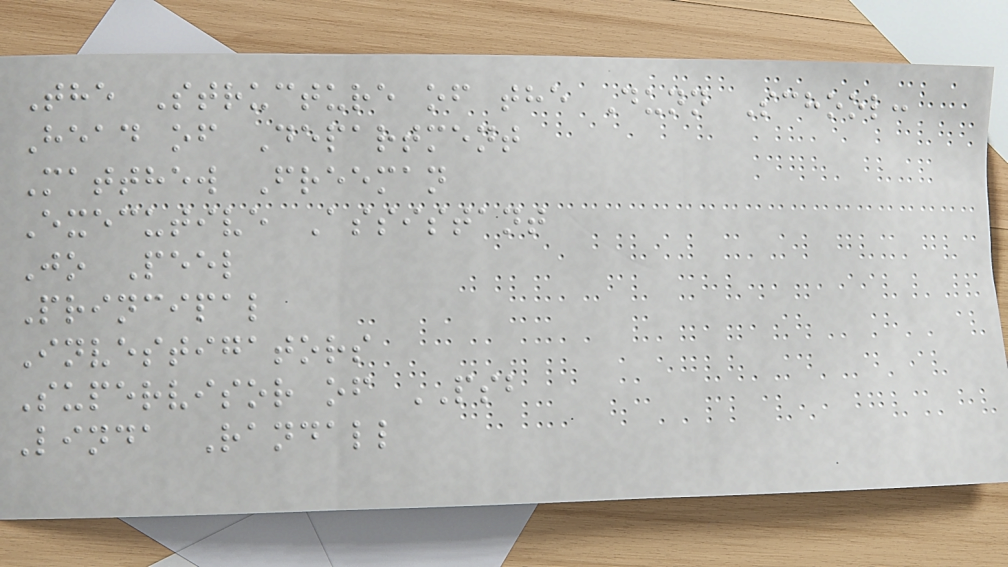The Structure of the Dunn School:
Head of Department
Matthew Freeman
Executive Assistant
Jo Peel
Principal
Investigators
Supervisor of PSB
Linda Randall
